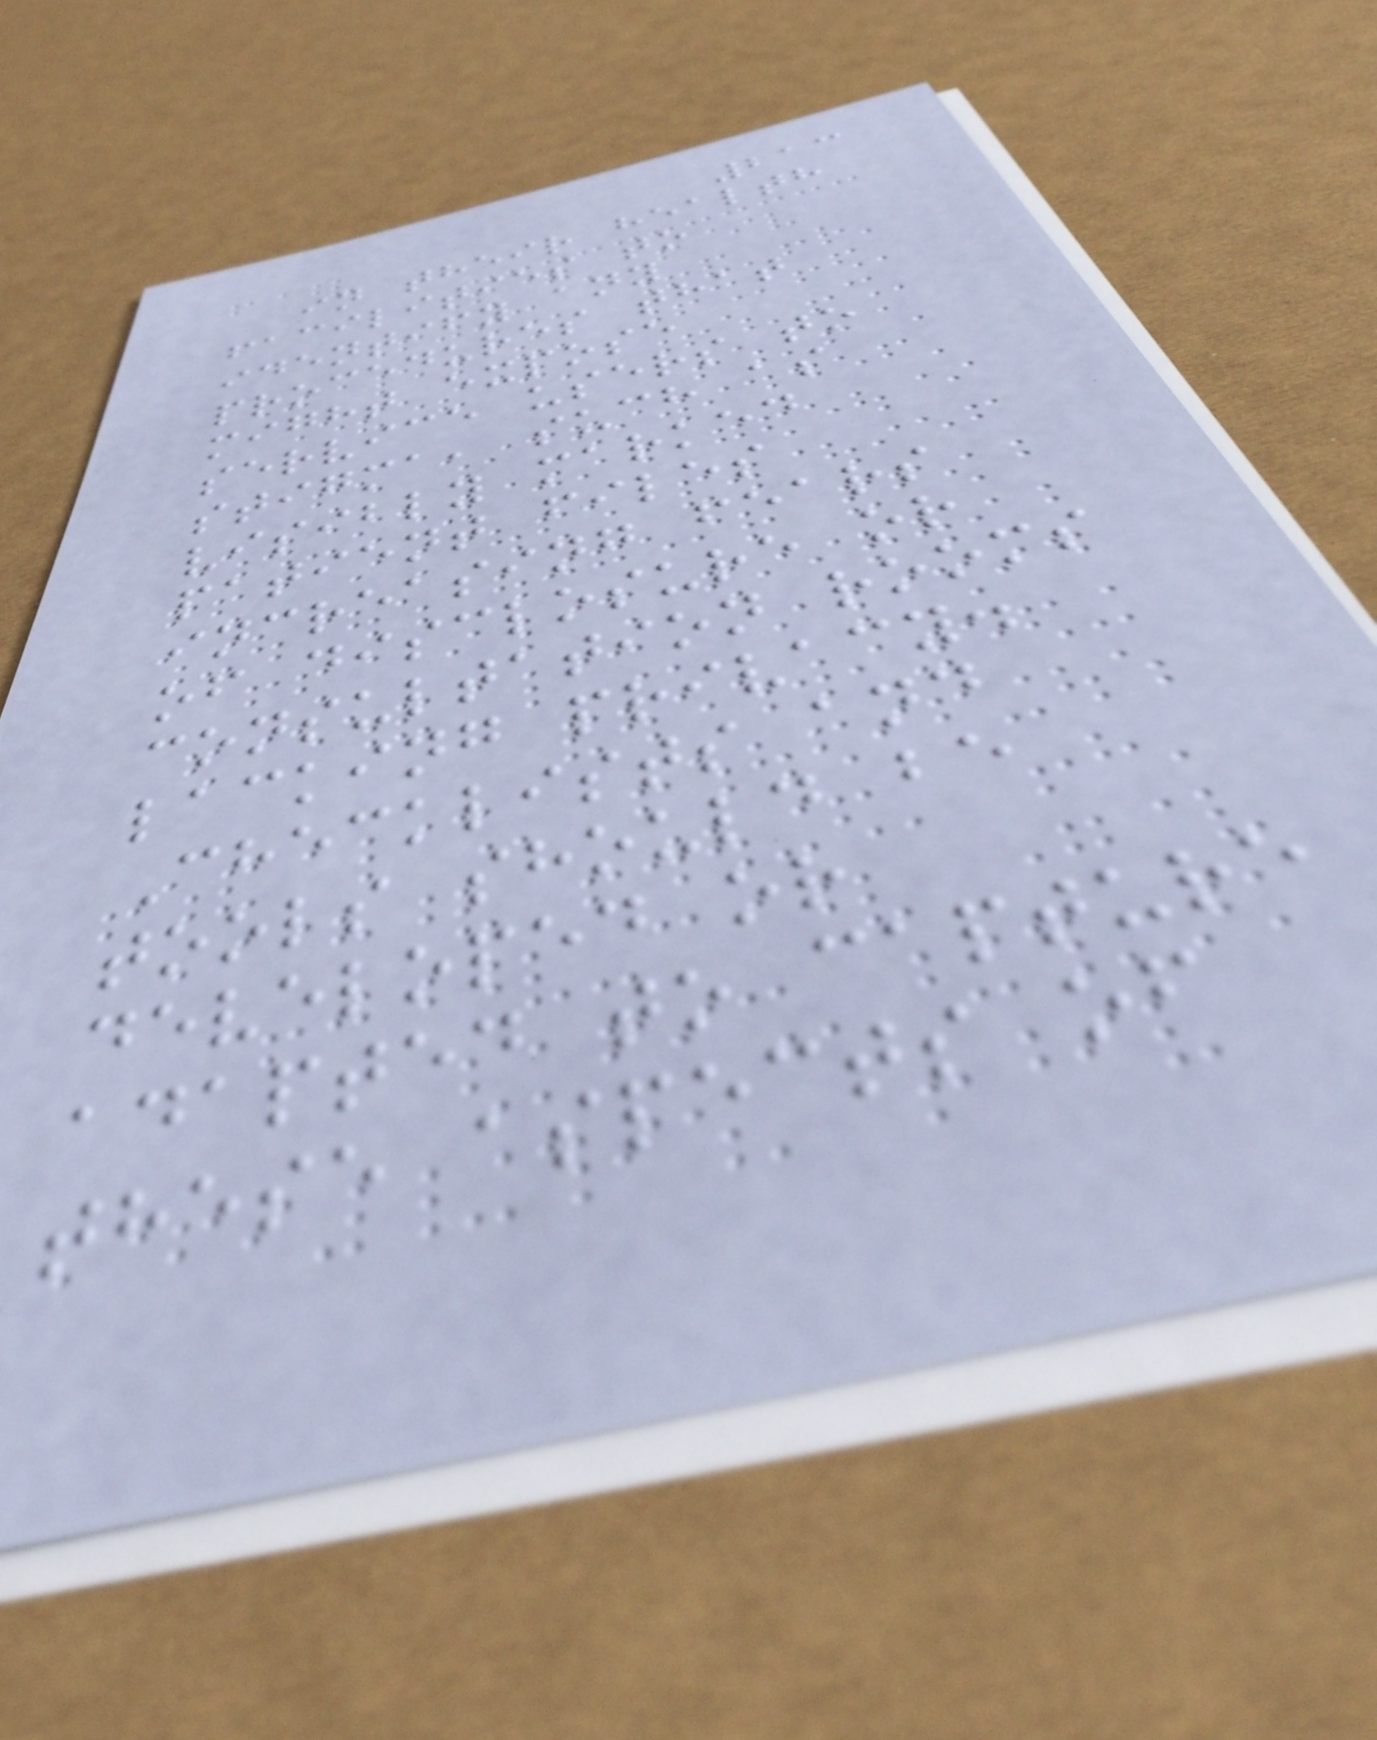213
in their health
facilities to
identify any
procedures that
might expose
service users to
stigma, such as
visibly marked
patient files
increasing fears
of disclosure or
consultation rooms
lacking privacy.
Checklists and
tools should be
developed or
adapted to capture
these aspects of
